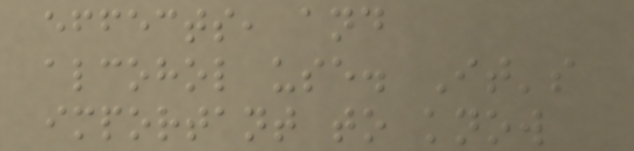effects, and
alcohol use. It's
important to know
